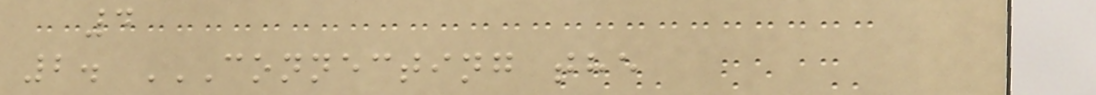4
2. CONNECTING THE
